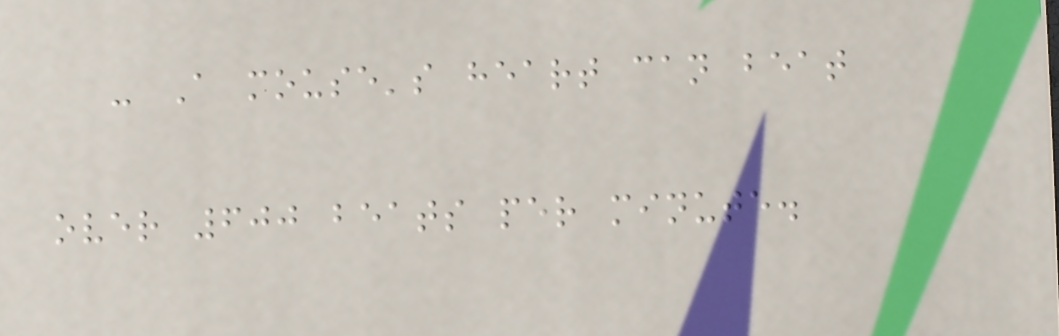- A mouse's heart can beat
over 600 beats per minute.
